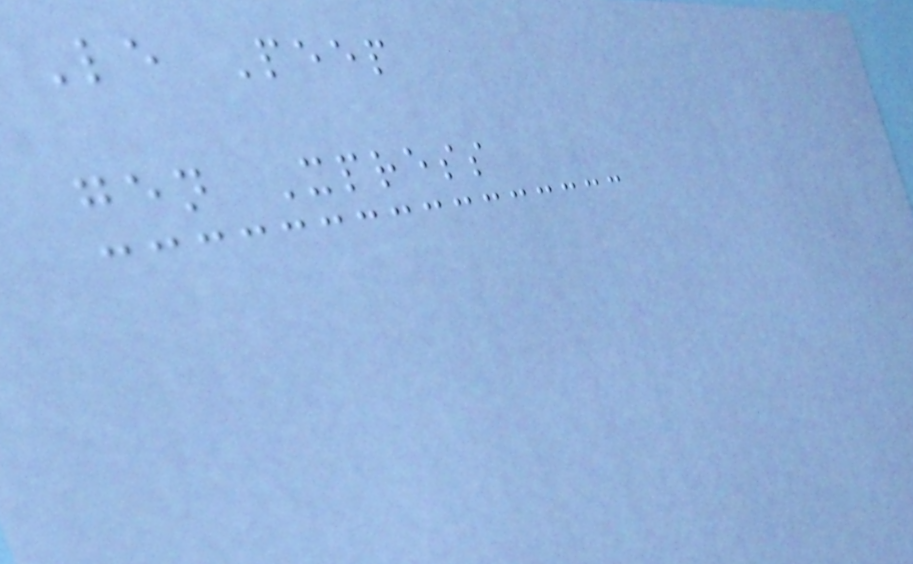Le Peep
gen Xpress
